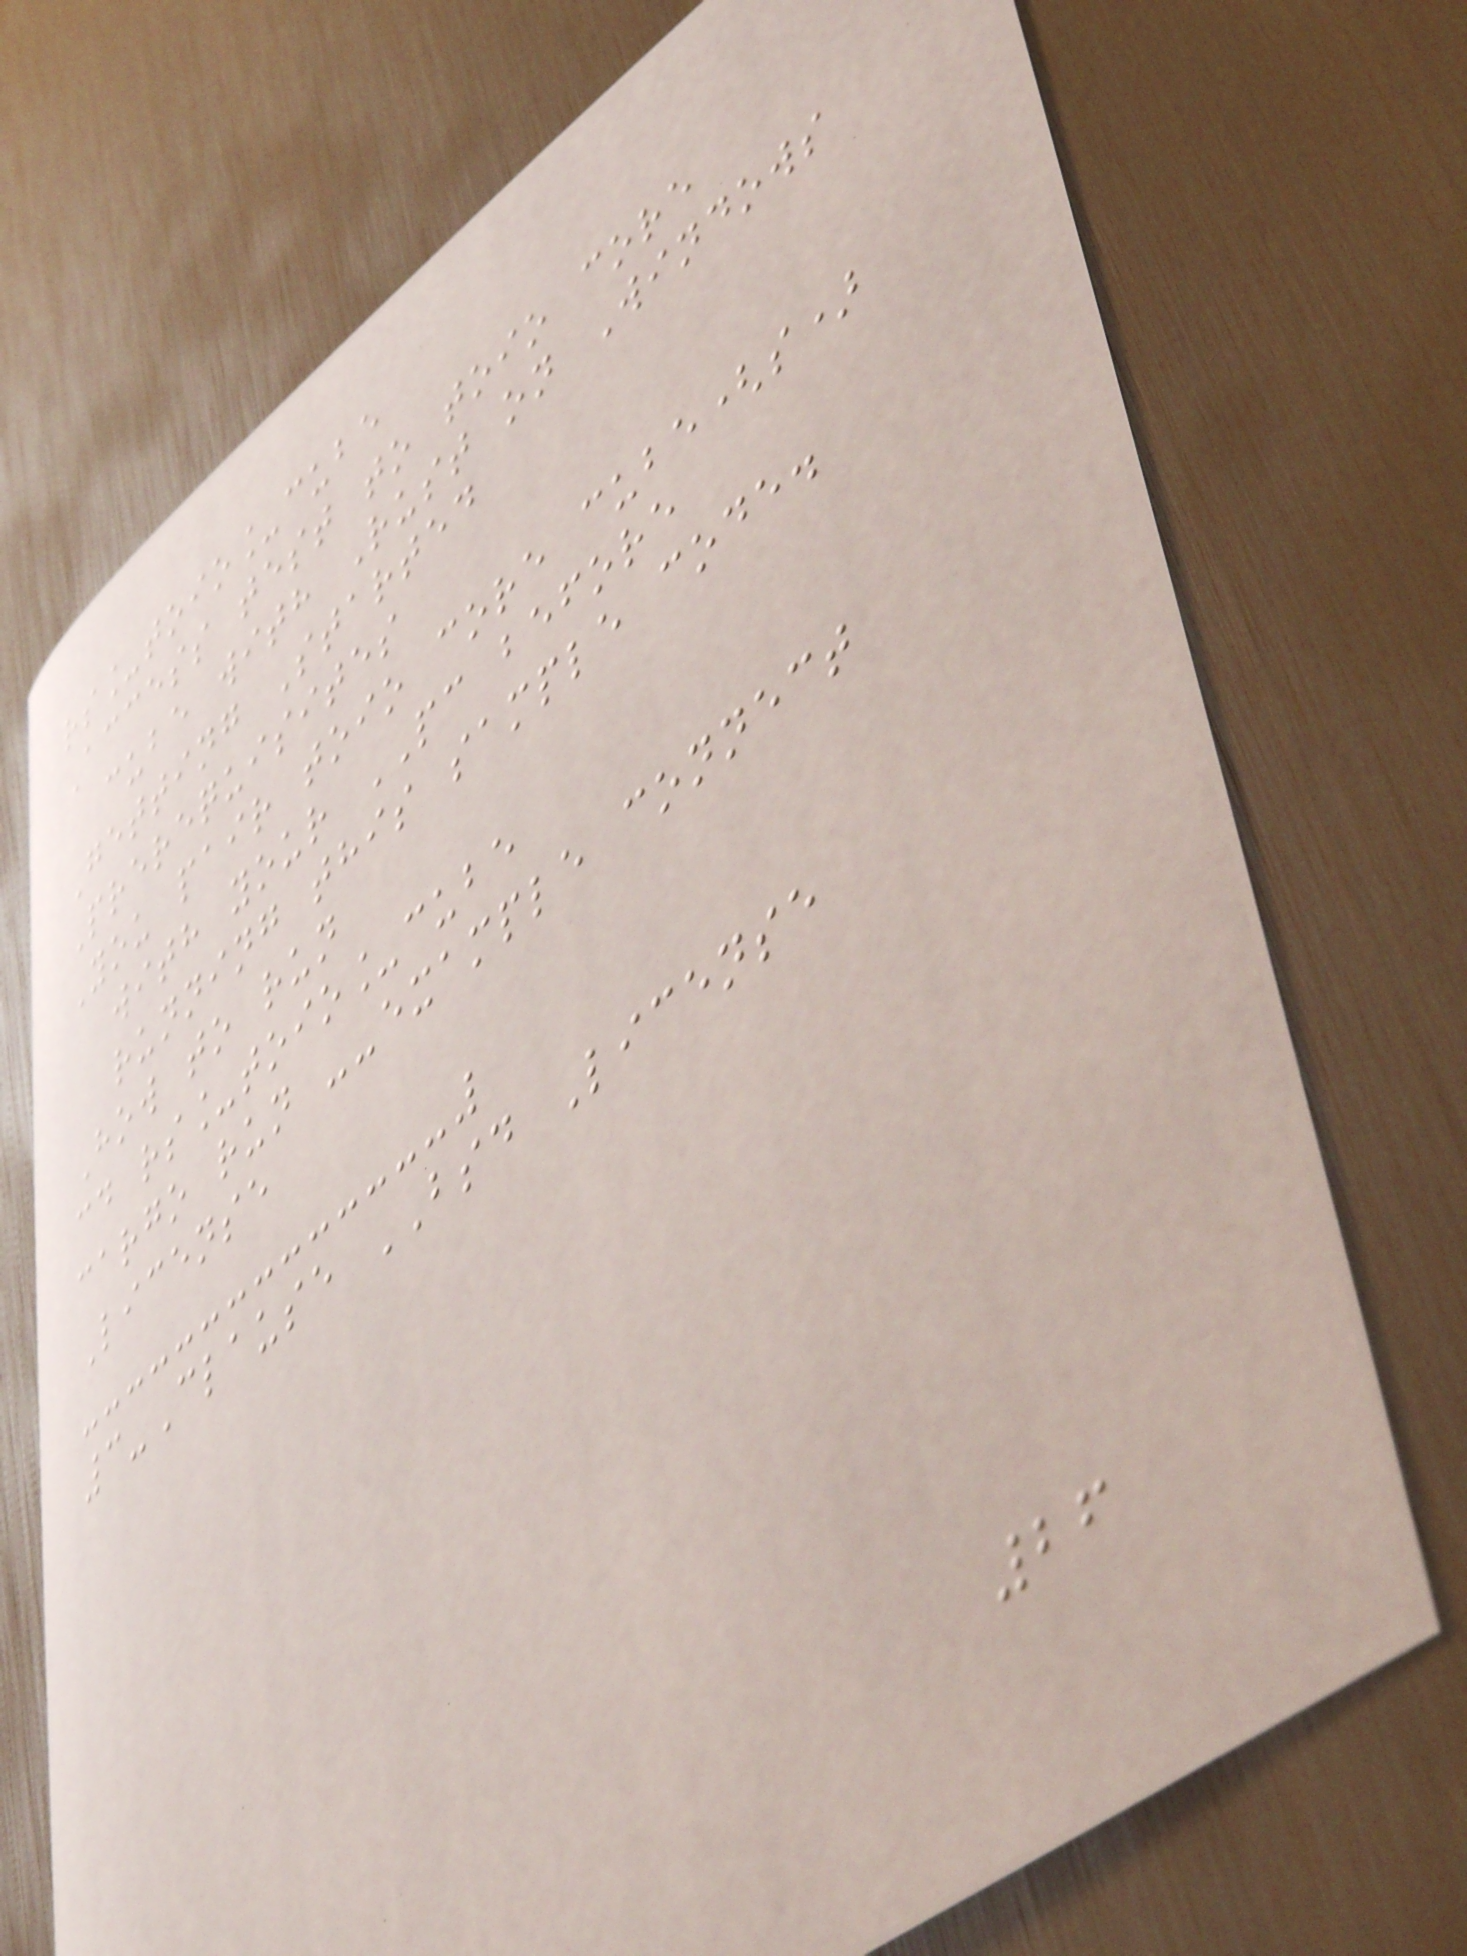rs_toio_cube
Access test to toio core
cube with Rust on Windows
Getting Started
Prerequisites
You pair toio core cube(s)
with your PC before
running this sample code.
How to run
cd rs_toio_cube
cargo run --example connect
License
3-Clause BSD License
26
